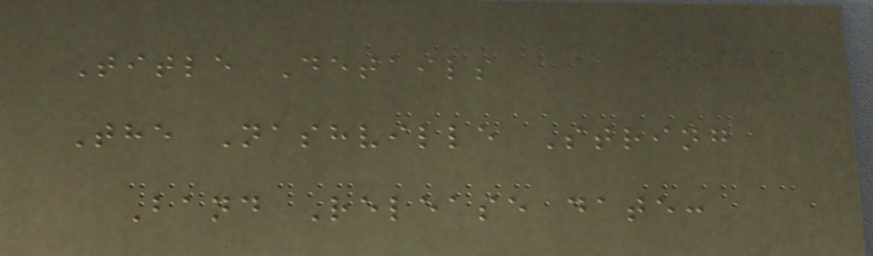Title Details
The Nashville String
Band Release date:
